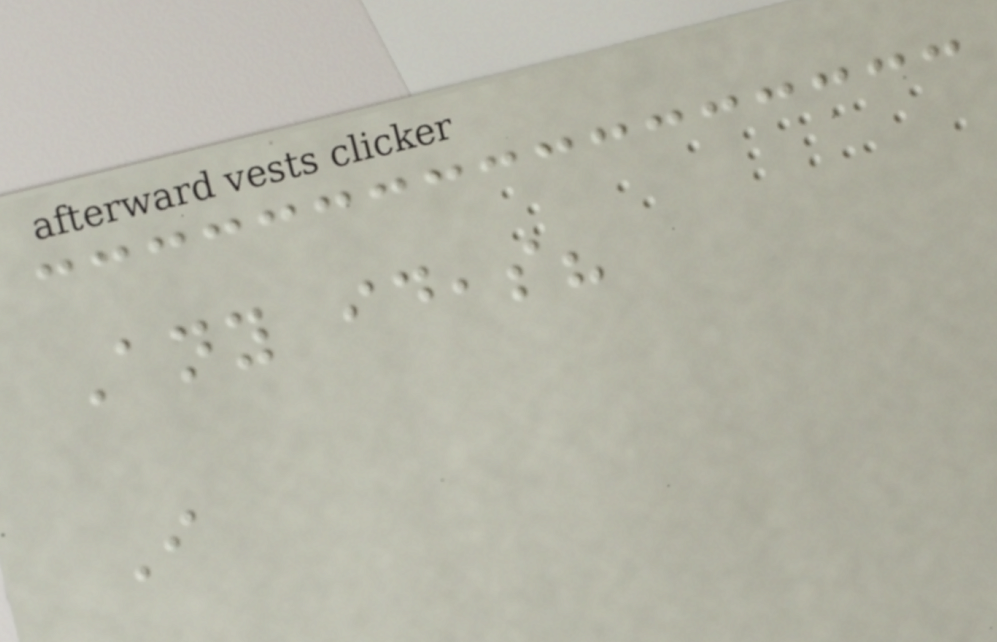Any ideas?
I
